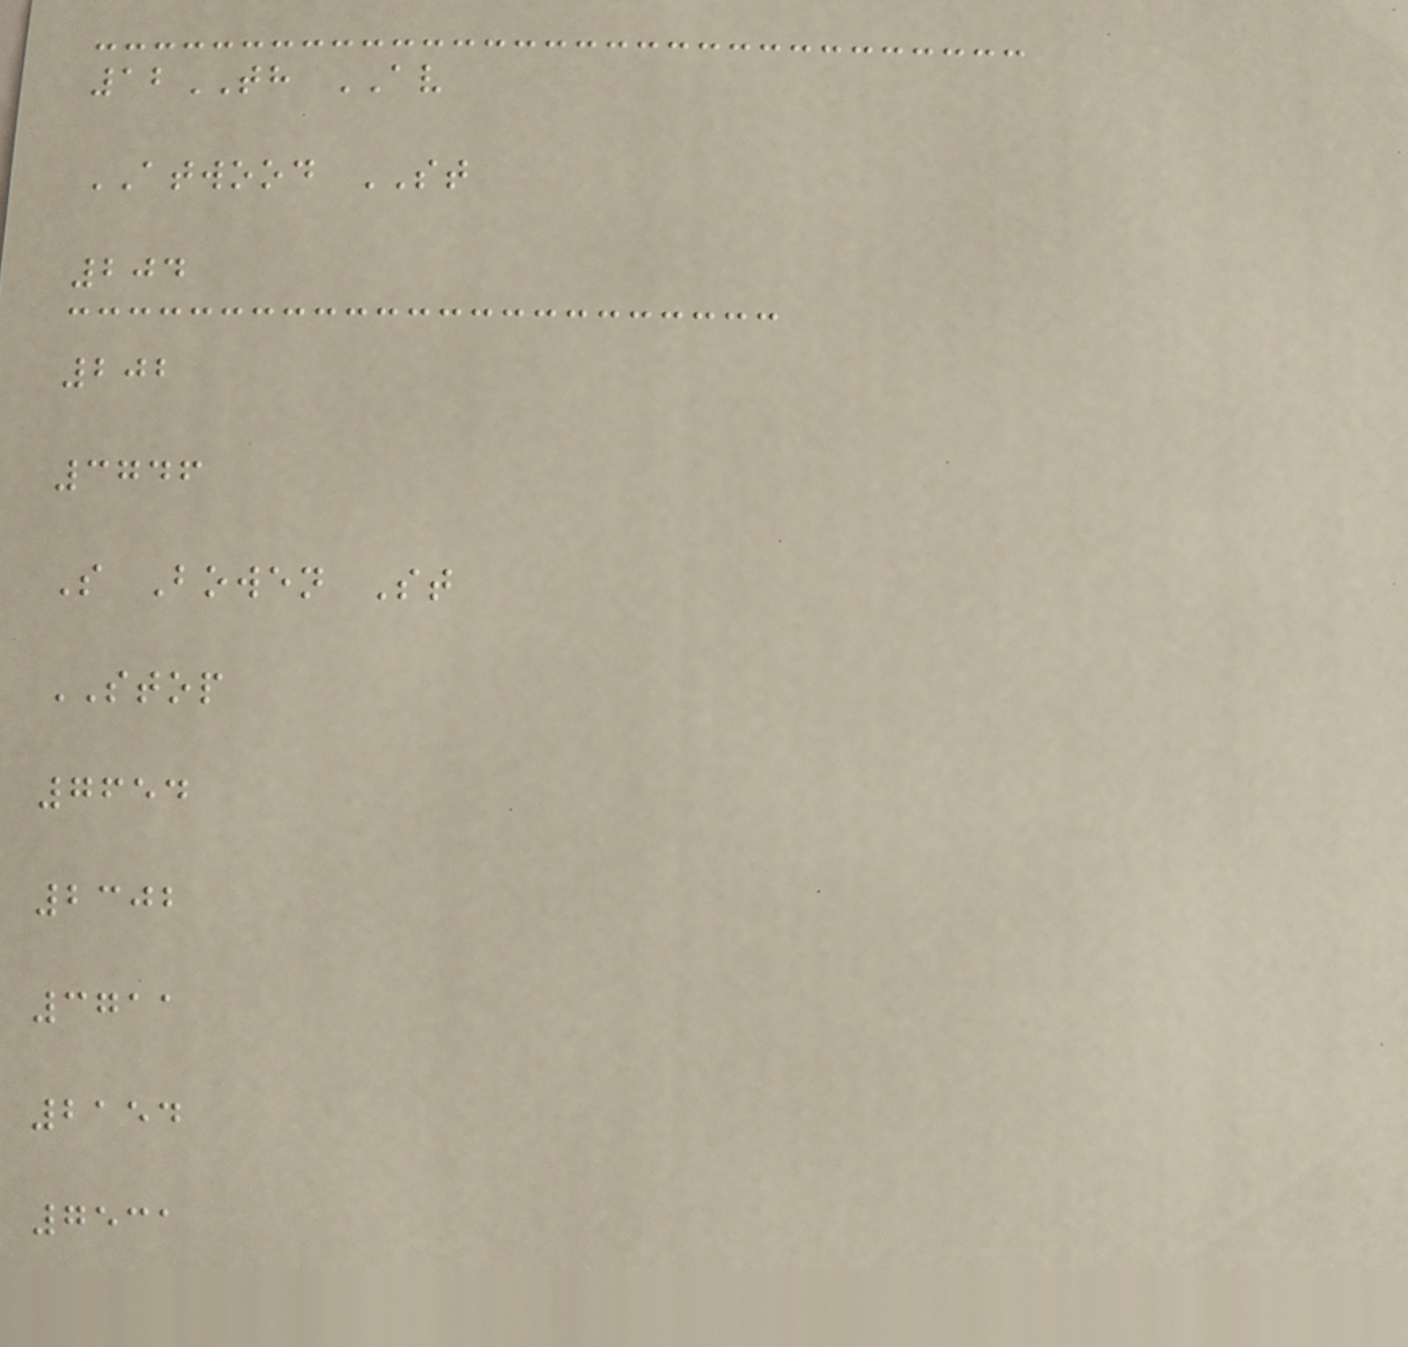12TH AV
ATWOOD ST
204
202
3746
S Bowen St
STOP
7654
2302
3711
2154
7531
